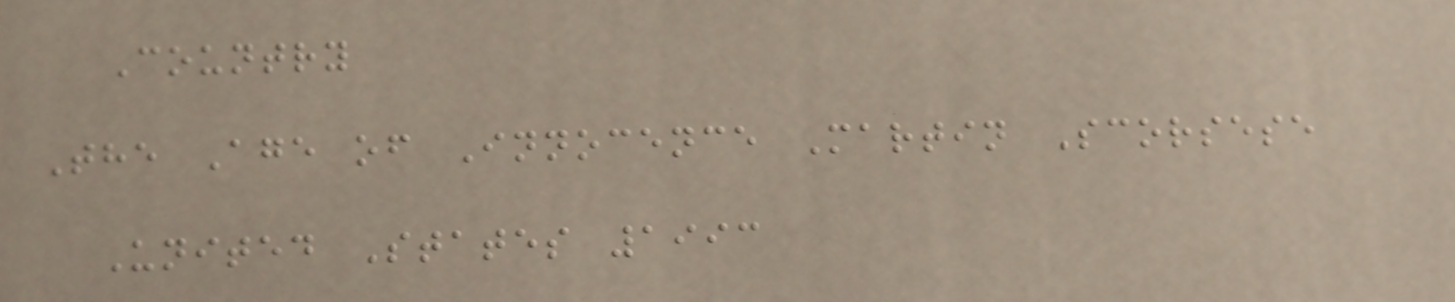Country
The Age of Innocence Martin Scorsese
United States 1993
